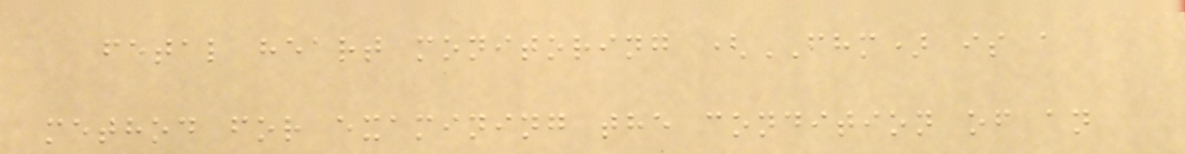fetal heart monitoring (FHM) is a
method for examining the condition of an
